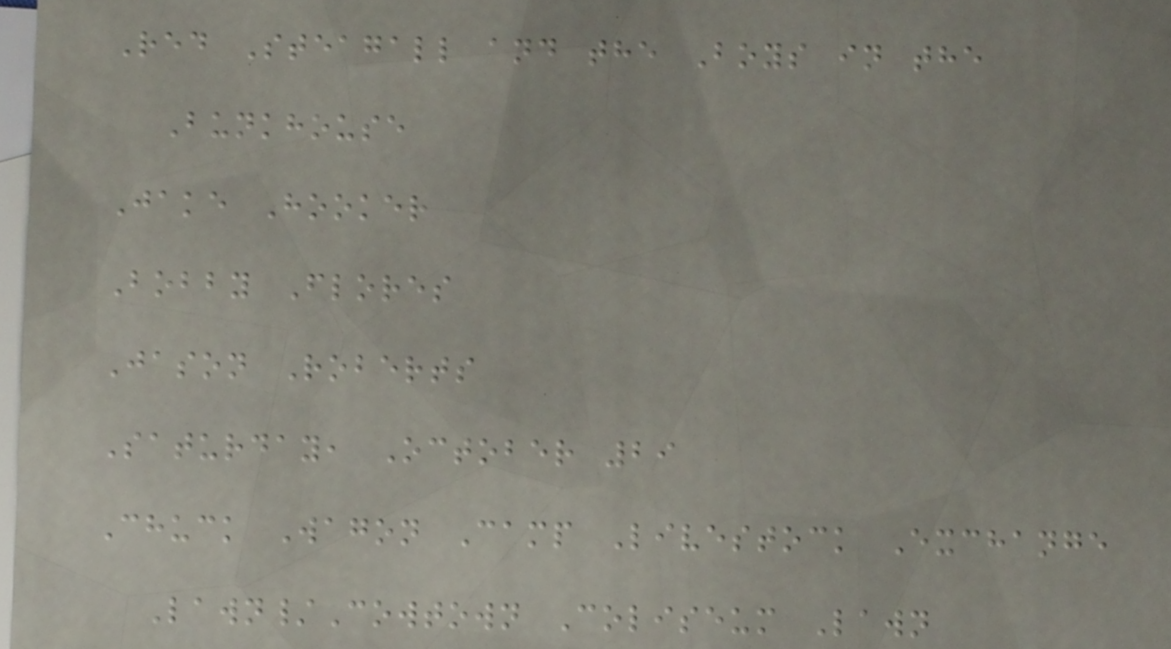Red Steagall and the Boys in the
Bunkhouse
Jake Hooker
Bobby Flores
Jason Roberts
Saturday, October 29
Chuck Wagon Camp Livestock Exchange
Lawn/Cowtown Coliseum Lawn
